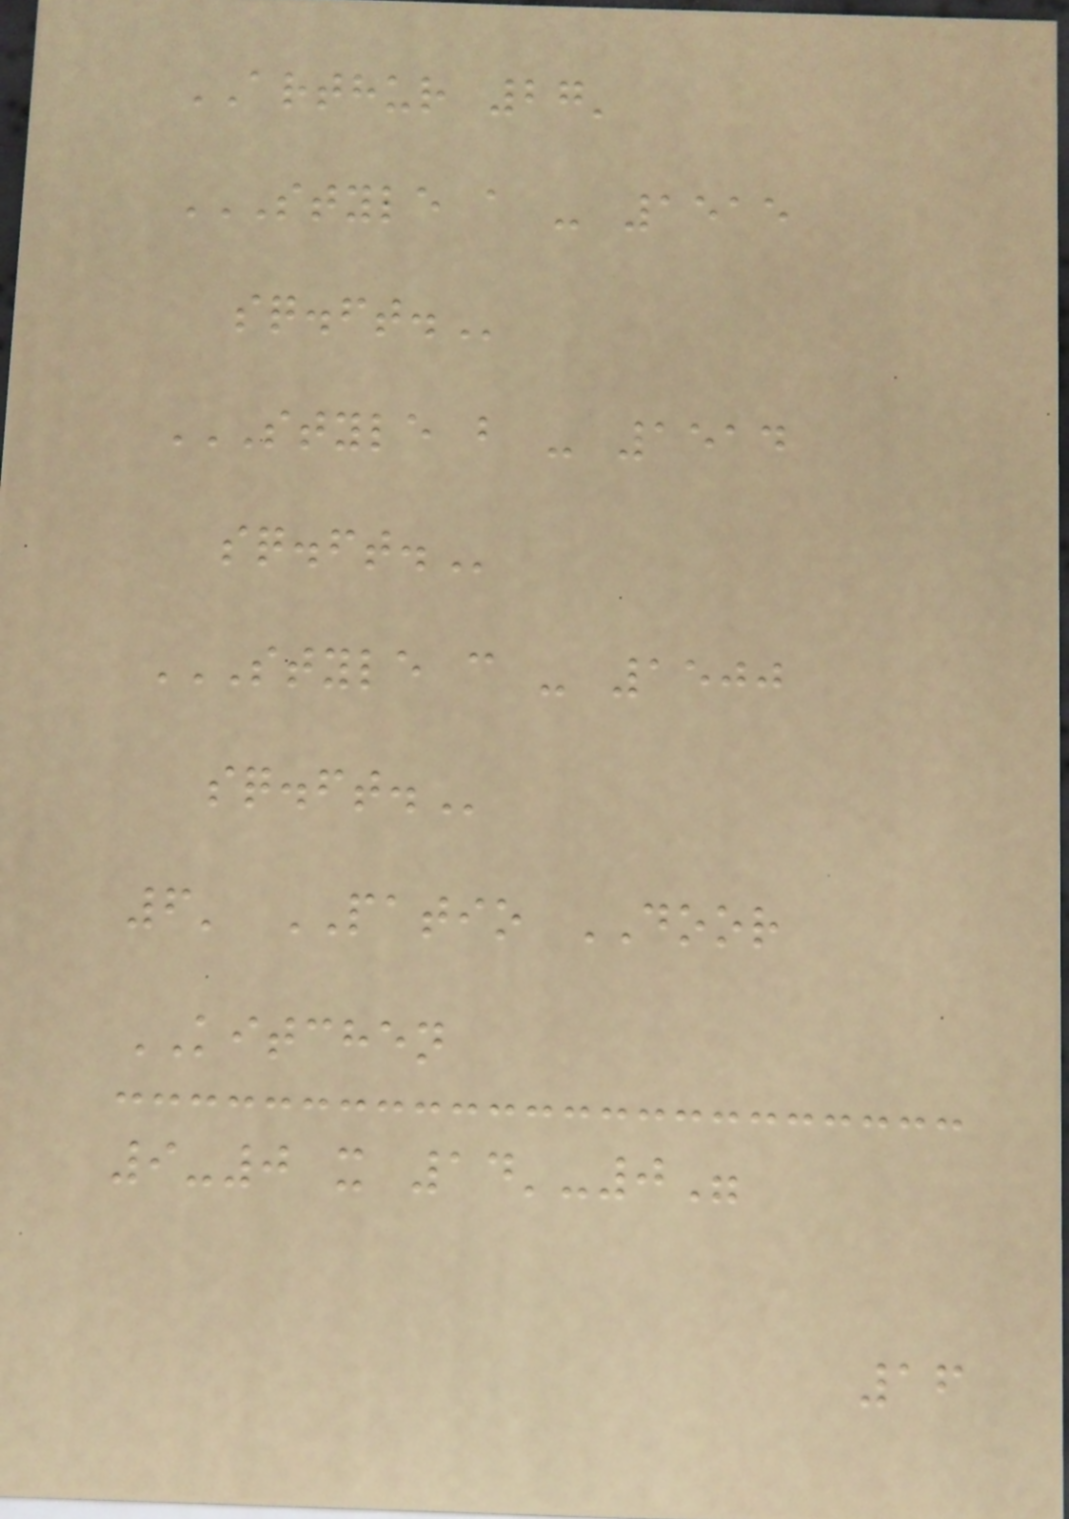ARTHUR 27'
STYLE A - 1515
SQ.FT.
STYLE B - 1514
SQ.FT.
STYLE C - 1500
SQ.FT.
6' PATIO DOOR
KITCHEN
9-0 x 14'-0"
16
